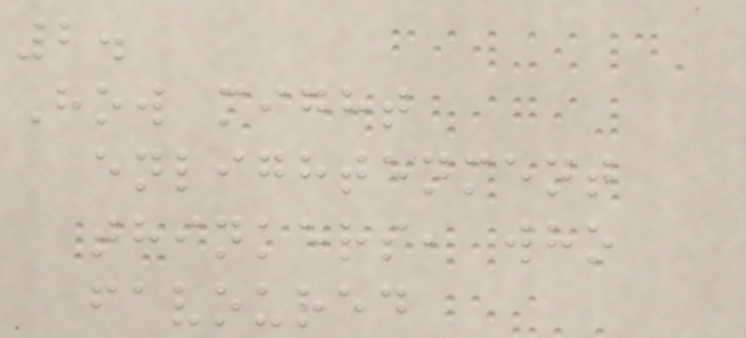2.
How might
enlightenment
thinkers, who
favoured
